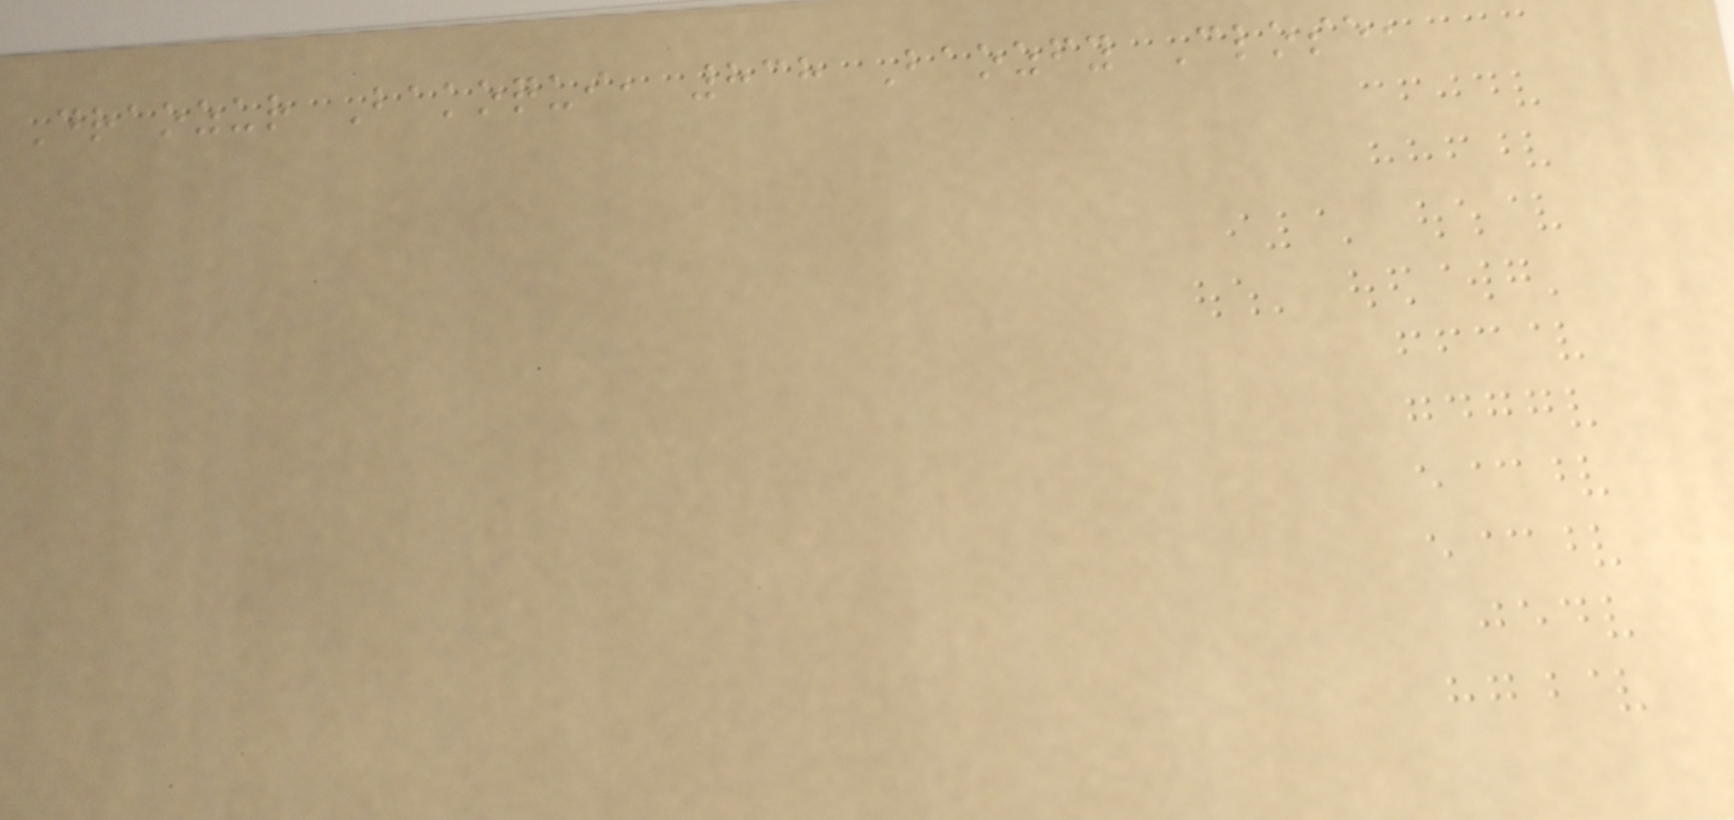Draozur Bakoqui, 838 Baozfy Close,
